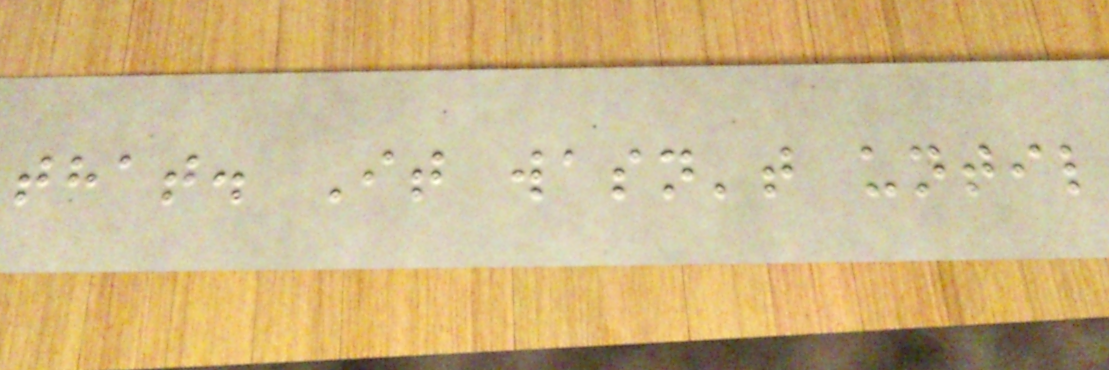that. It wasn't until
